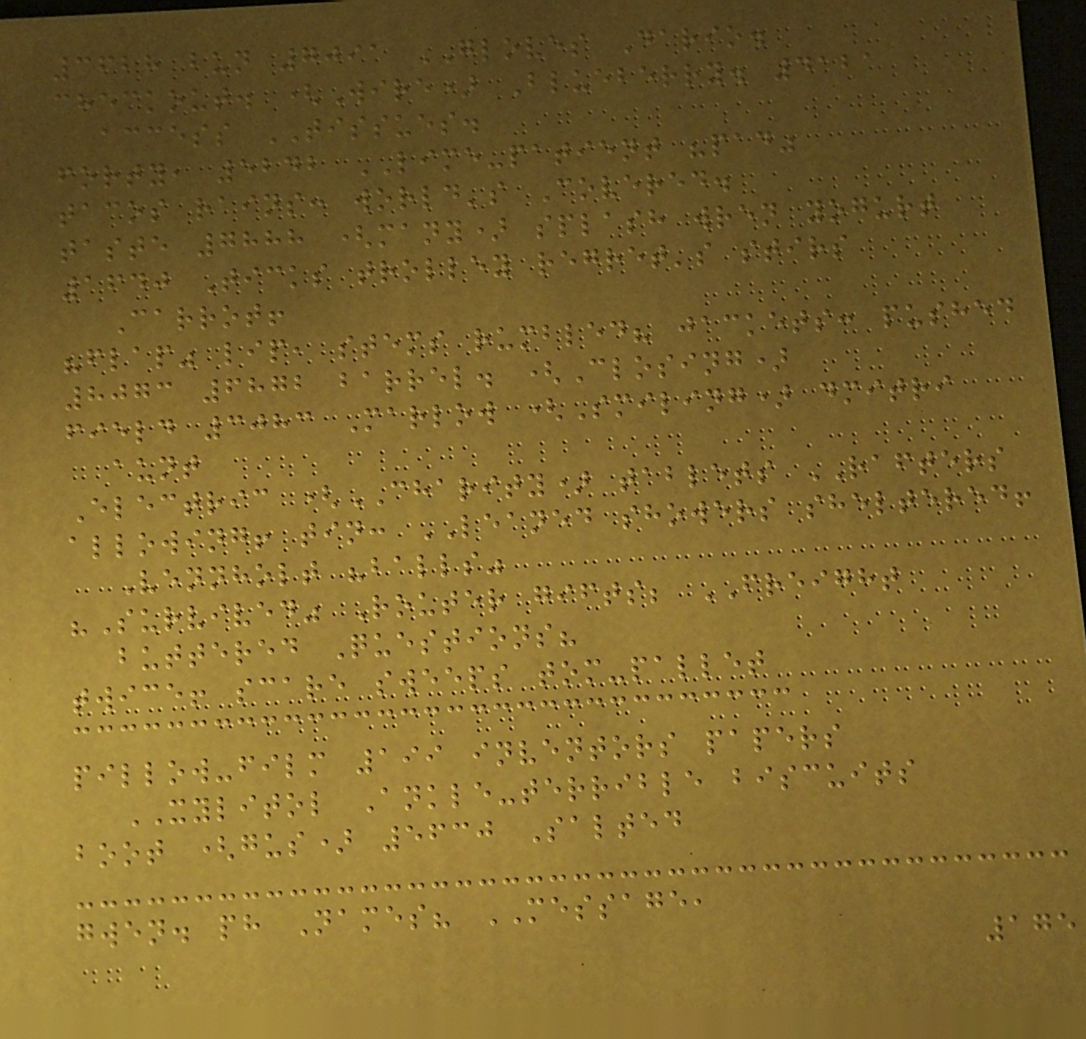3628 bun 7091 GLOVES Dario.
checkout. (Wire) Blueberry. 4121
access TISSUES.
forty, 5242 LIME-patient "pad"
tacos rains: world's Covered.
taste 7888 (many) splash wren yogurt
1640 Ticks trolley regret's stirs
Carrot!
"flap" lip, stems rumbled? jackets: pushed
8073 6872 barrel. (Closing)
field 3083 Marlow (Smiling) dmitri
aunt
Electric (CHARITY) tablets RAFTERS
allowing! tin: LEANED showers sheltered!
Vennholt "balls"
"Survived" Router gifts; FREIGHT
buttered Questions?
twice! scare sweeps tom-pallet
pillow-film 199 inventors papers
XYLITOL Ankle-terrible biscuits
boot (gus) 5630 Salted
gwen. ph Names? MESSAGE,
175
